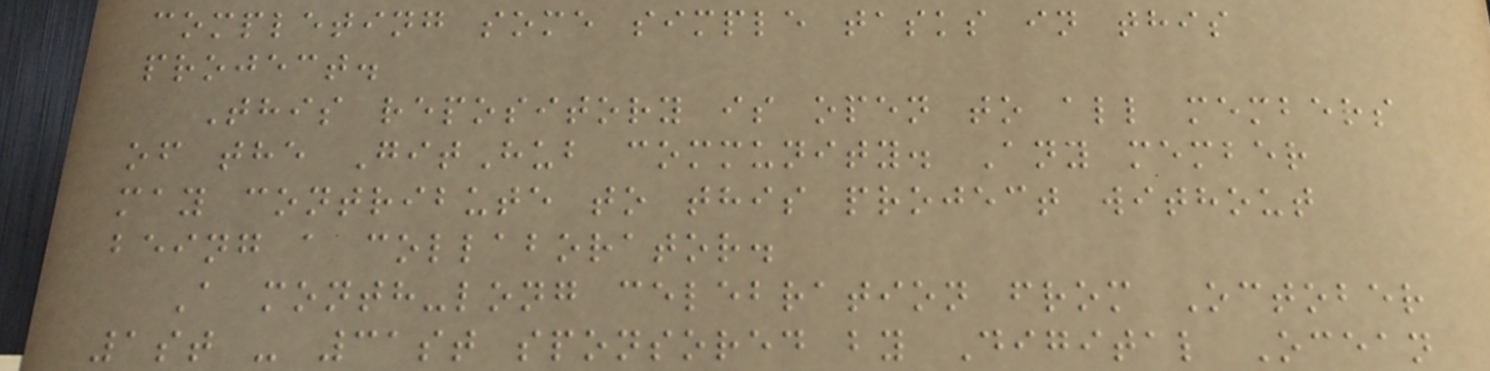completing some simple tasks in this
project.
This repository is open to all members
of the GitHub community. Any member
may contribute to this project without
being a collaborator.
A month-long celebration from October
1st - 31st sponsored by Digital Ocean
